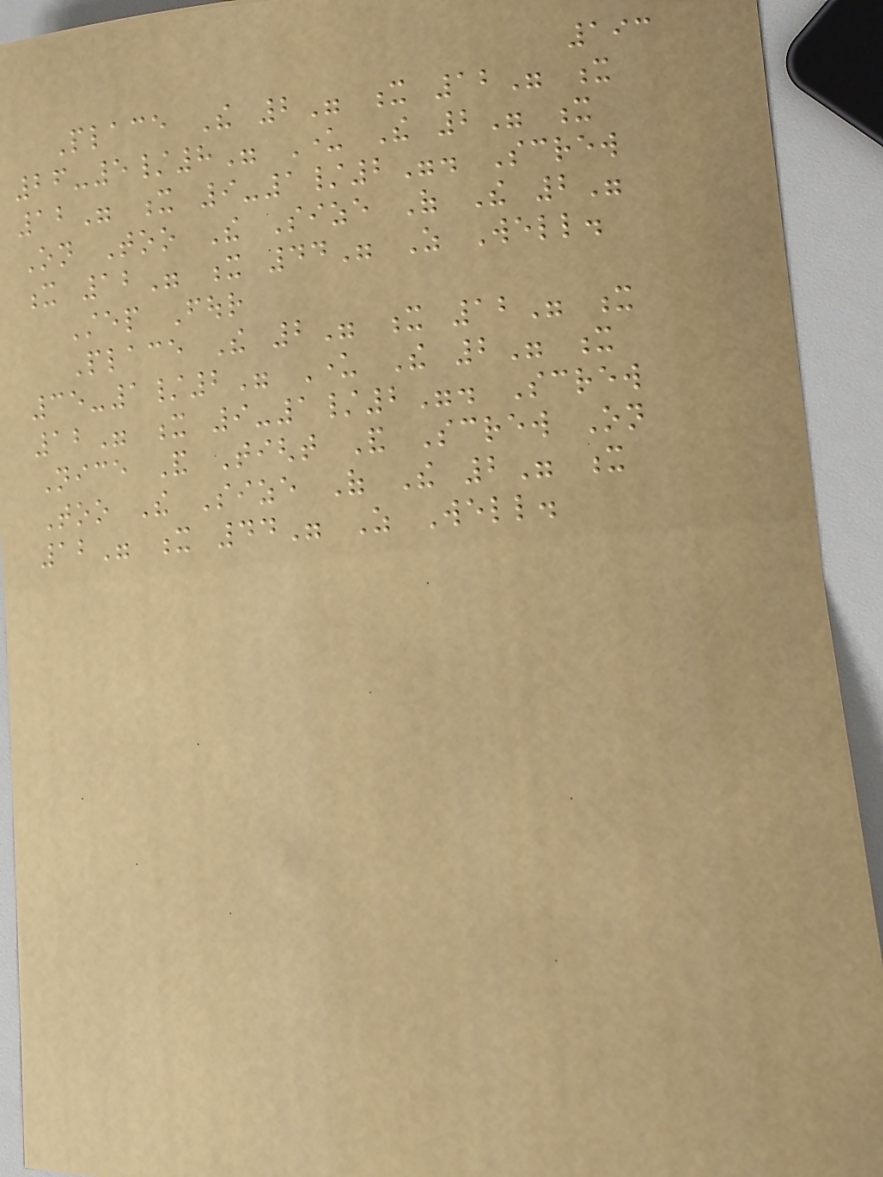193
Place The 2" x 12" x
26-5/8" Under The 2" x
12" x 9-1/2". Screw
On Too The Size Of The 2"
x 12" x 44" As Well.
Step Four
Place The 2" x 12" x
35-1/2" Under The 2" x
12" x 9-1/2". Screw
Nice And Tight And Screw On
Too The Size Of The 2" x
12" x 44" As Well.
